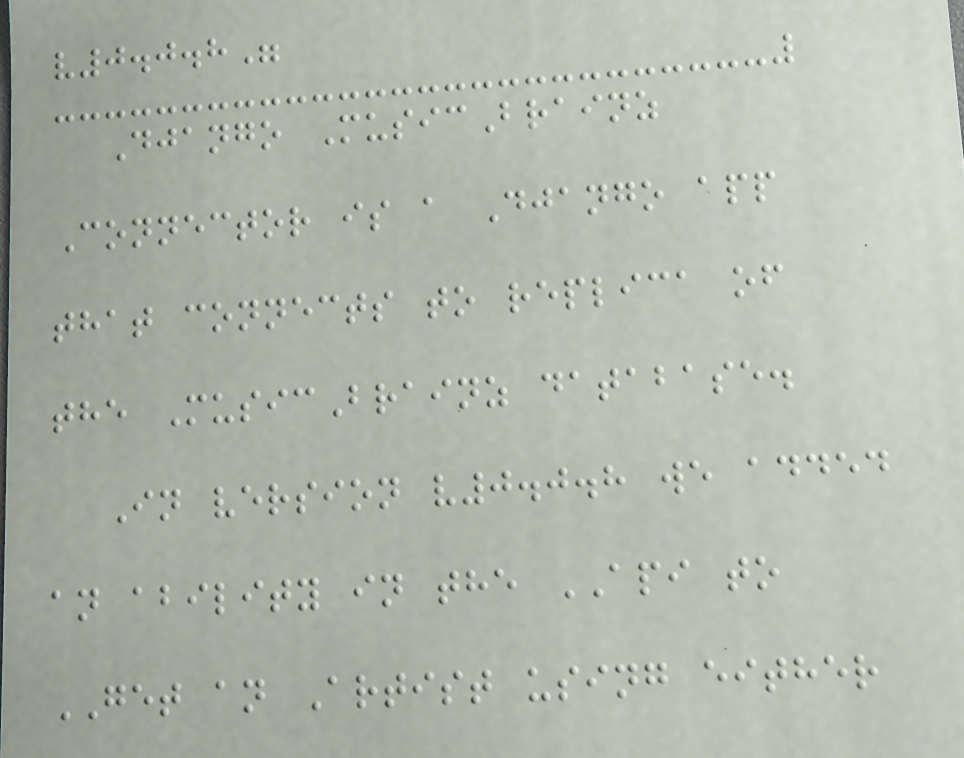v0.0.8"
Django MusicBrainz
Connector is a Django app
that connects to replica of
the MusicBrainz database.
In version v0.0.8 we added
an ability in the API to
GET an Artist using either
